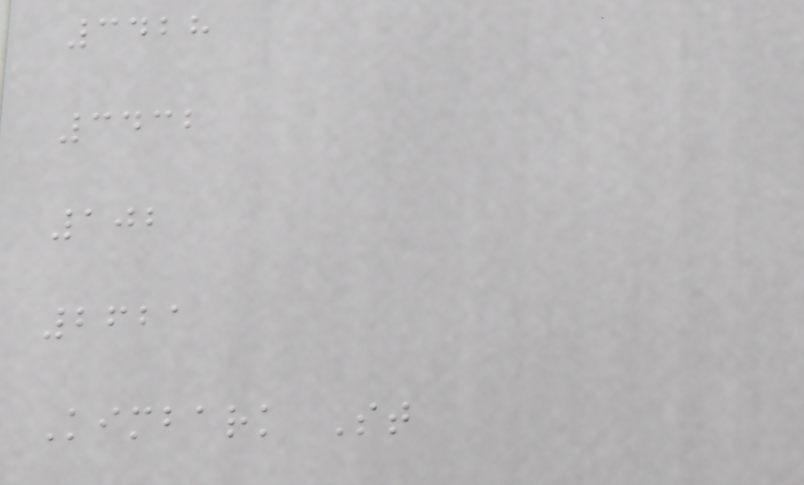3428
3432
102
2621
Kimbark St
